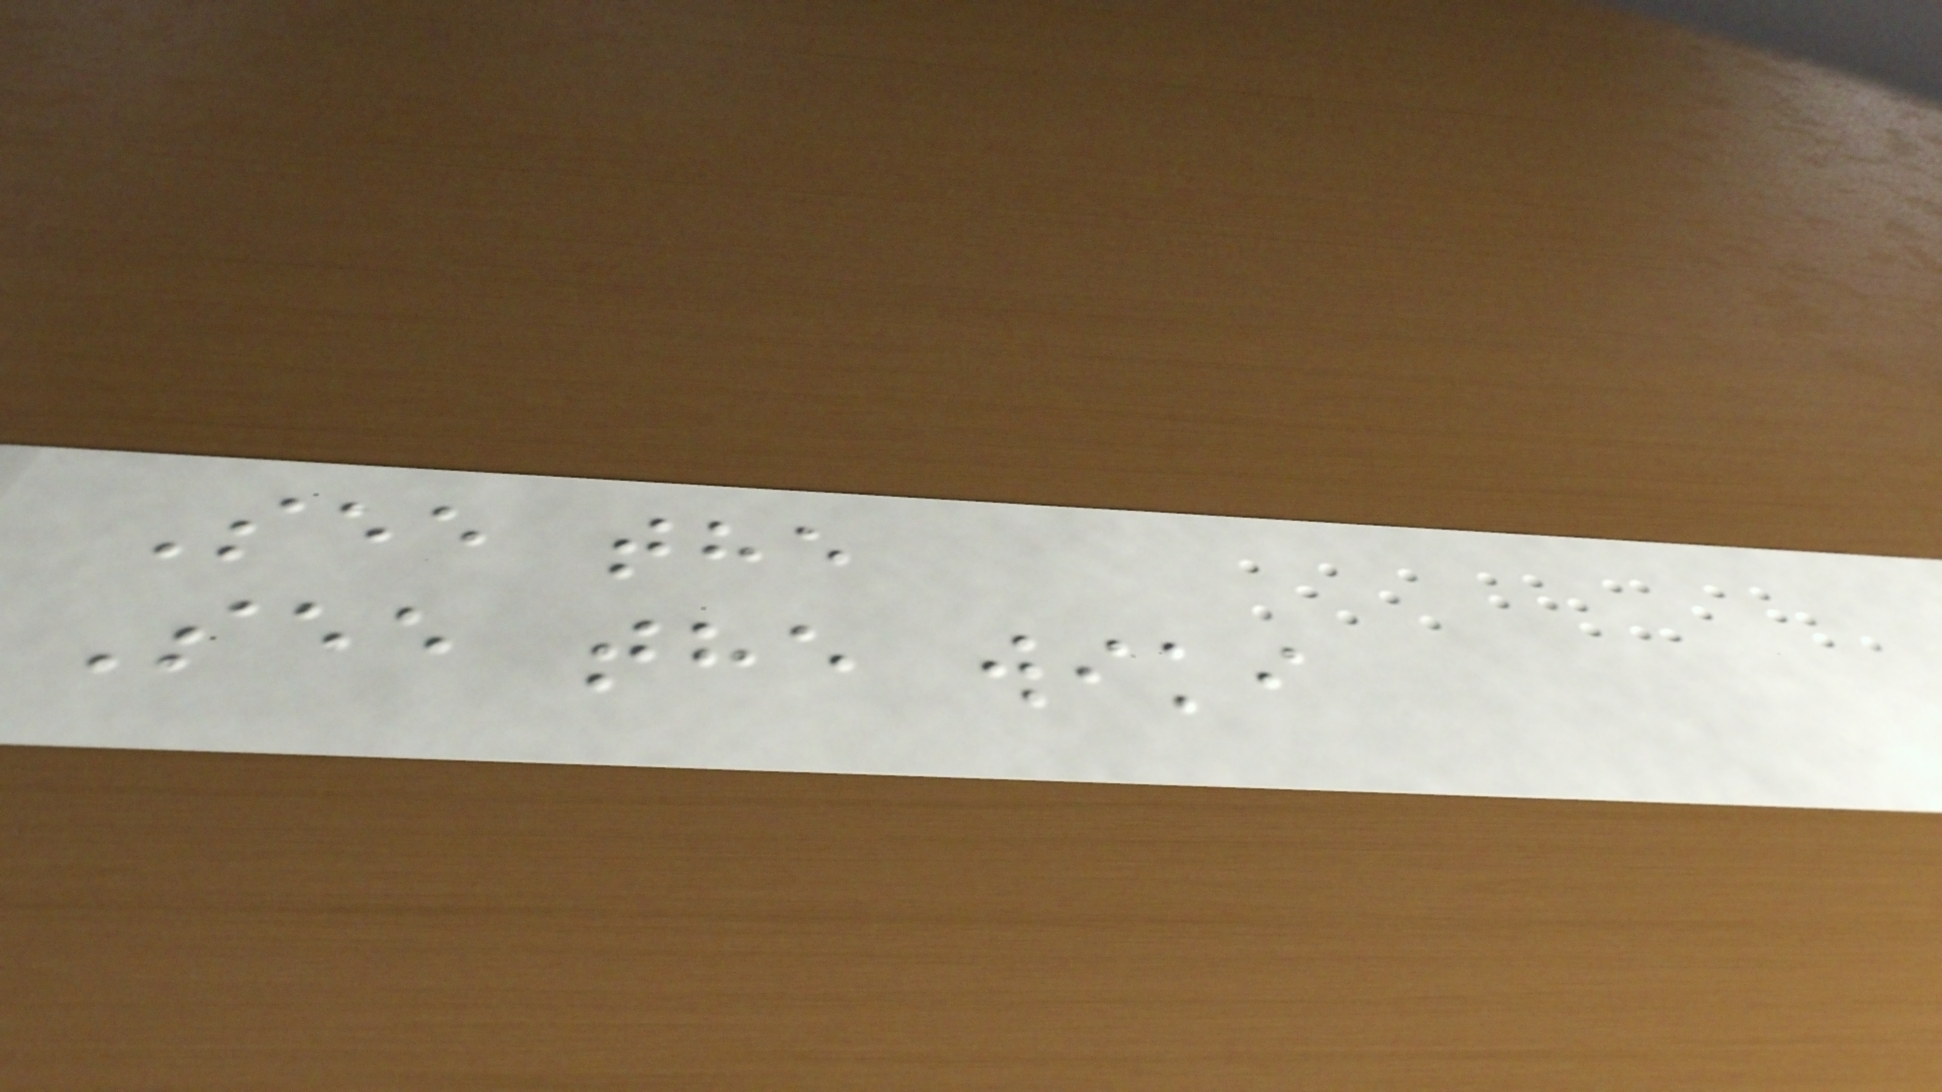See the
See the wiki
